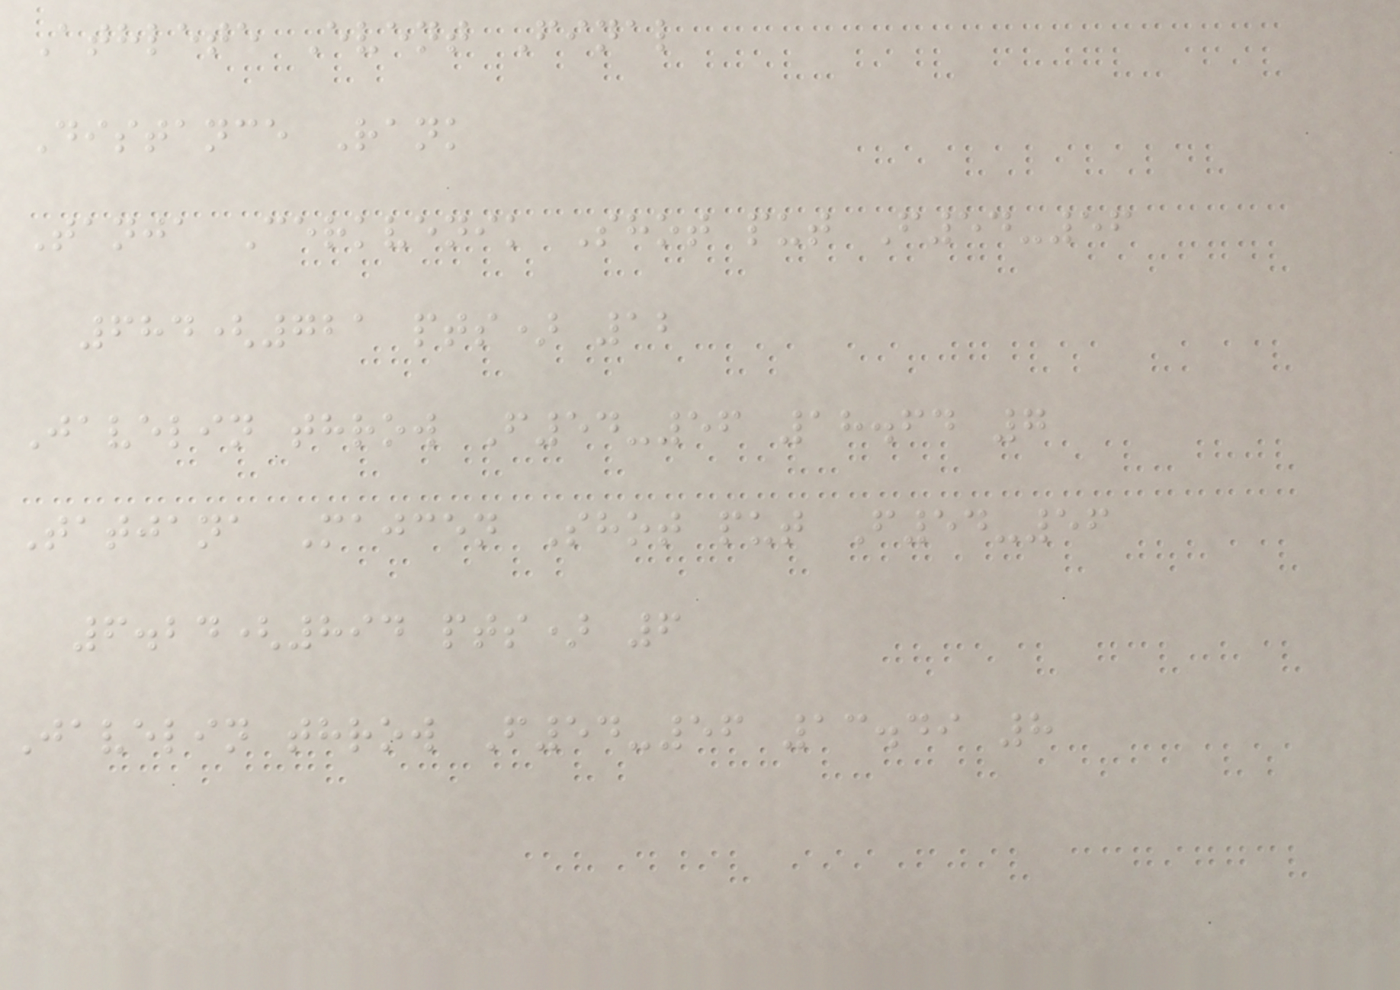Athlete Event Final
Distance Rank
Tanja Cerkvenik Shot put F54-56
684(721 pts) 12
Javelin throw F54-56 18.64 7
Tatjana Majcen Shot put F54-56
6.24(894 pts) 6
Javelin throw F54-56 13.49 8
